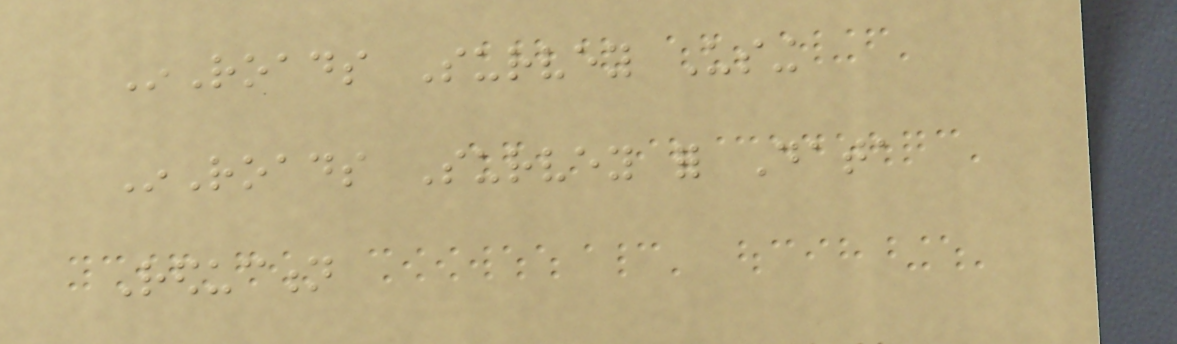InRoads Survey Using
InRoads Survey for Data
Reduction
